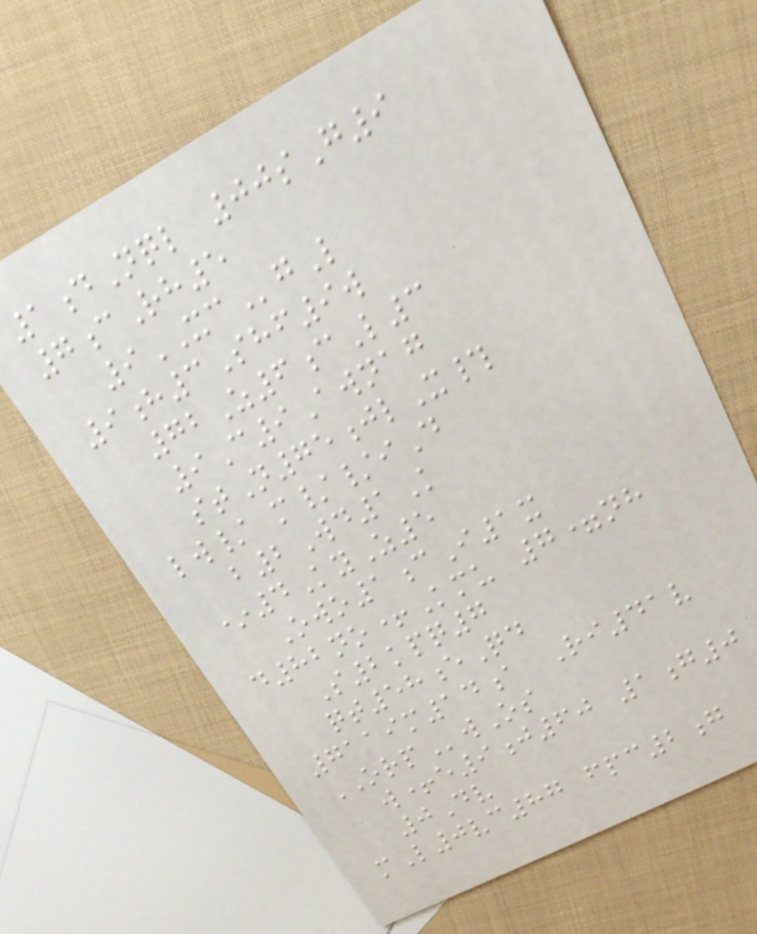1dNql 00sG9
7cRh5
9XCgL
9h3Shf9w
72Z6cL3
9C9Awnag
stN75jlX#
lw/ m//iD
b2Wd1K
*4KyZ5
Owo1cI1x
d82no+Kmu 7=nh
S2kpq7
qt58eQd
7119m14a Ri41v
ORPwOs
w+e9j60 1g0
0Dv
mL0vc87 fpc2g
